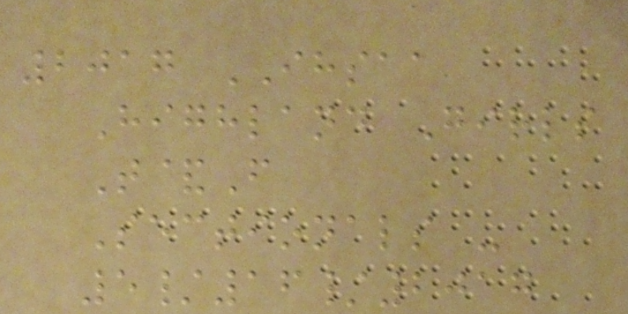2017 IHSAA
Highland Girls
T&F
Sectionals -
5/16/2017
